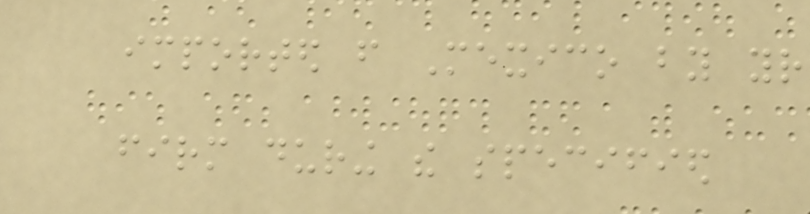imported from Mexico by your
firm during the specified
